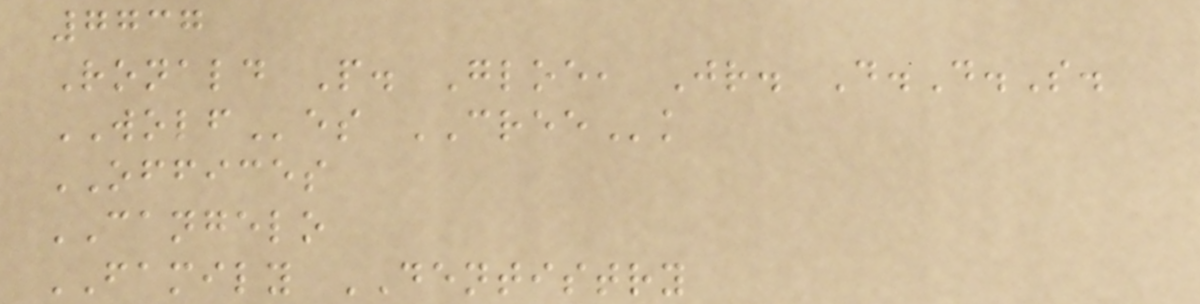7737
Ronald P. Gloe, Jr. D.D.S.
WOLFes CREEk
OFFICES
CANGELO
FAMILY DENTISTRY
